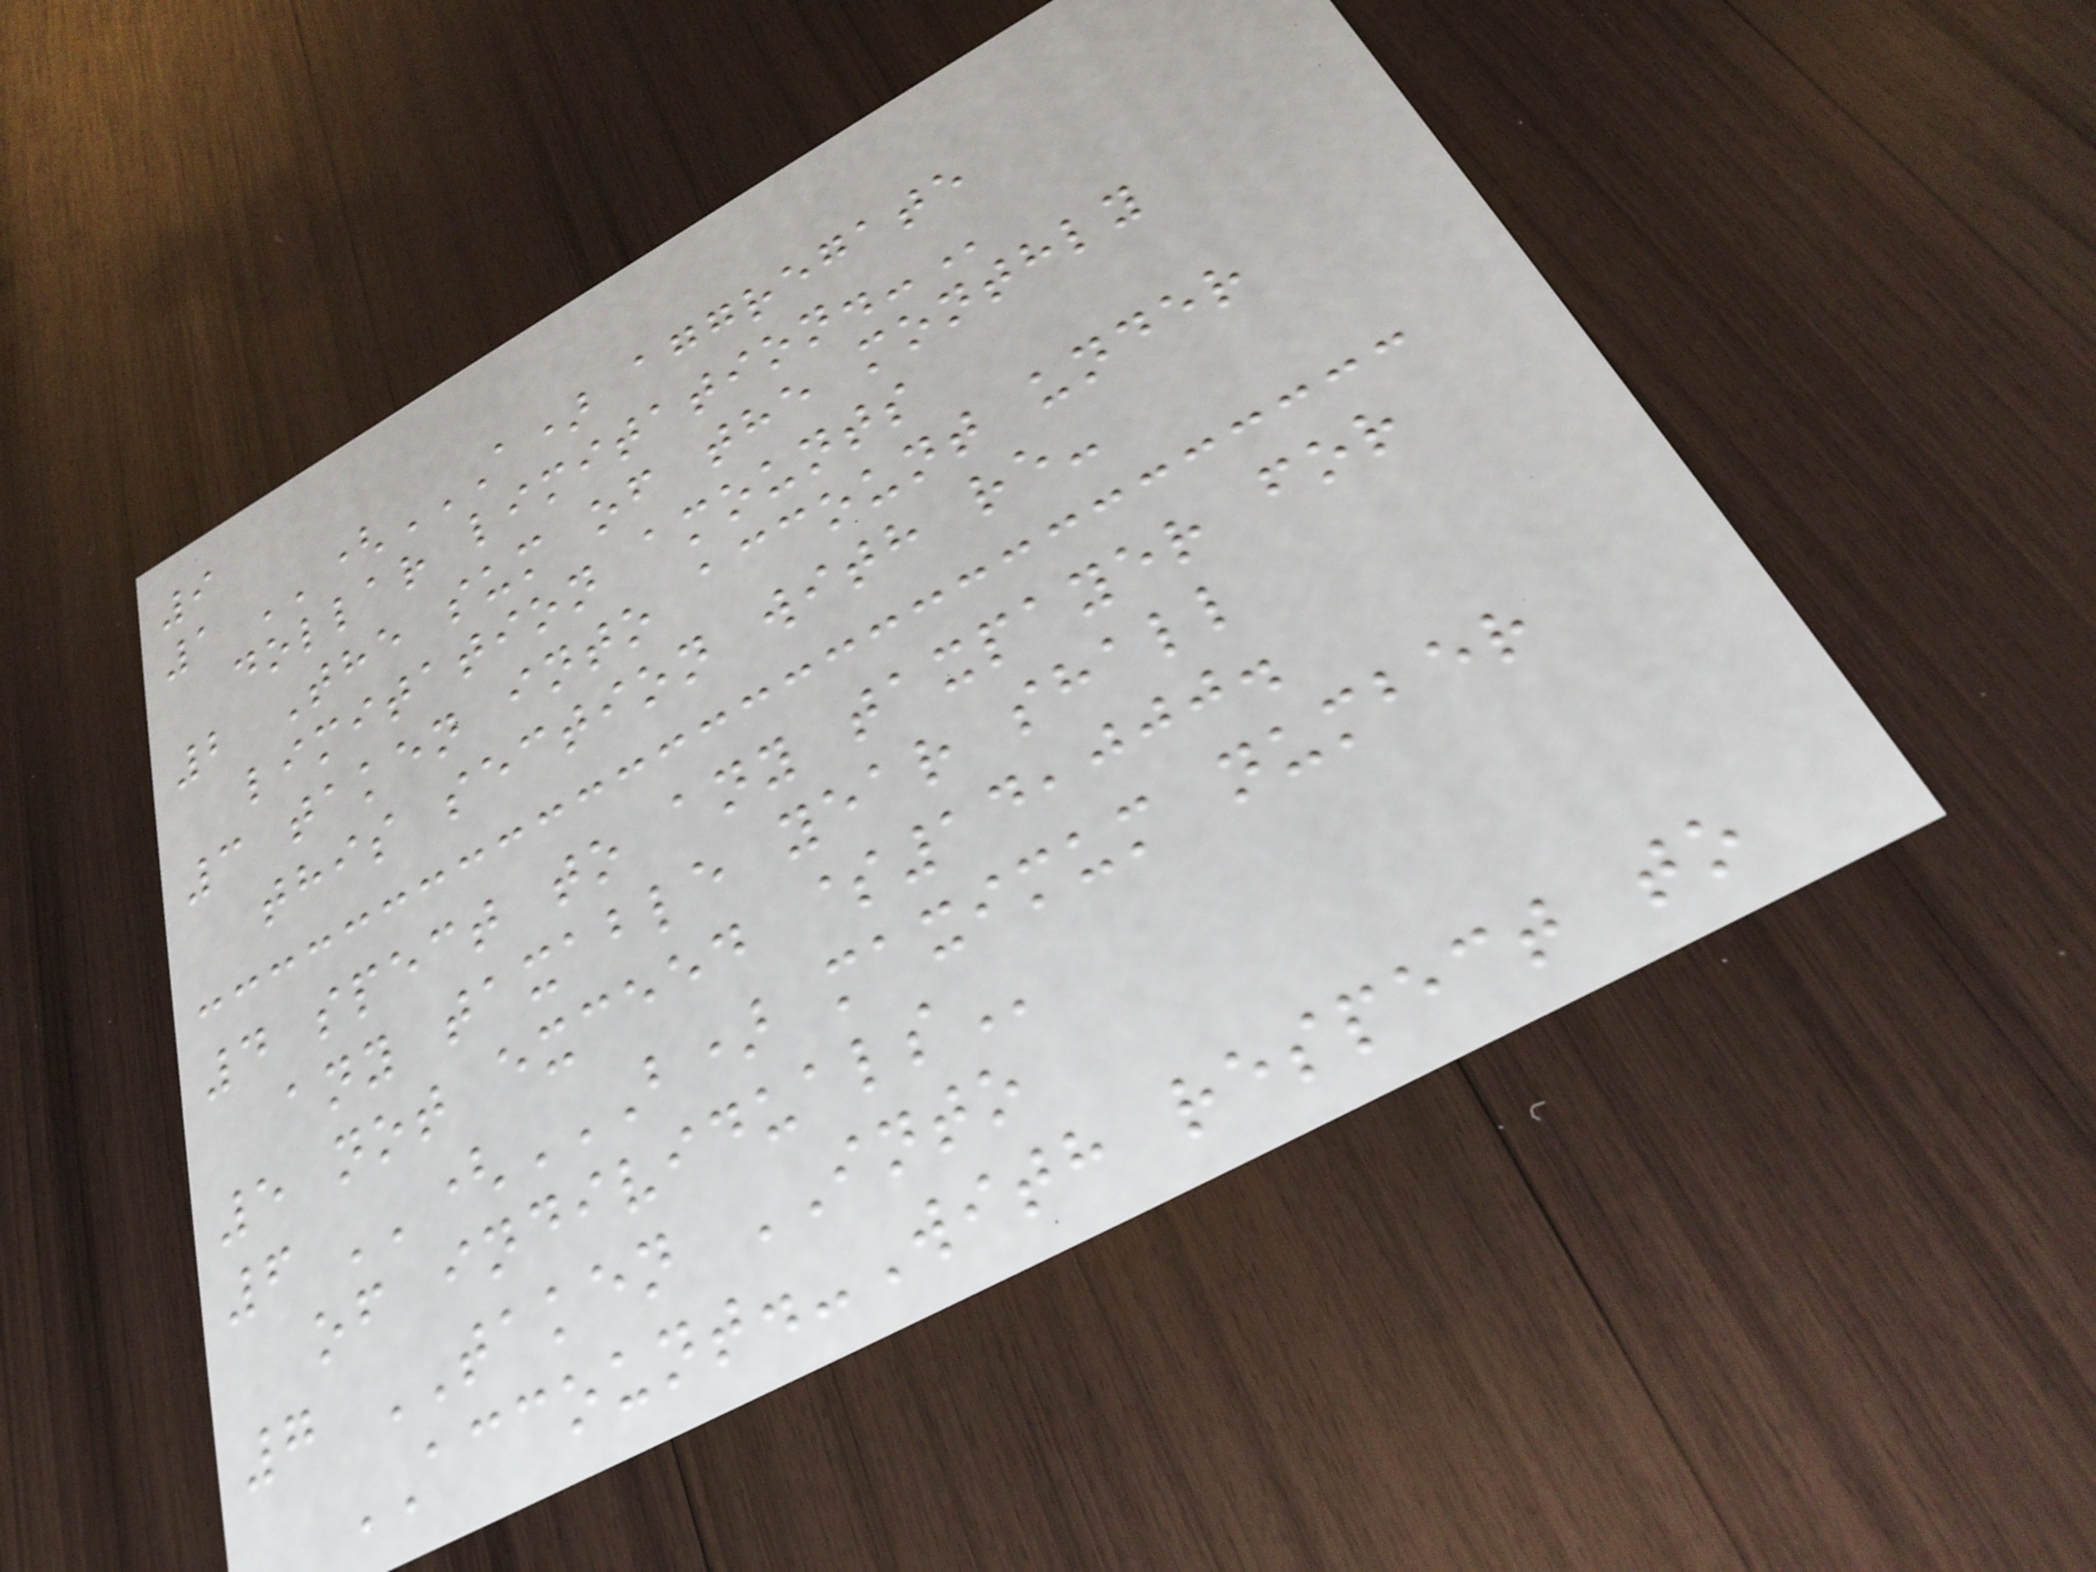9
1 ''(A) AGGREGATE
DOLLAR LIMITATION.-
2 The sum of the monthly
limitation amounts
3 taken into account under
this section with re-
4 spect to any taxpayer for
any taxable year shall
5 not exceed $14,000.
6 ''(B) MAXIMUM NUMBER
OF INDIVIDUALS
7 TAKEN INTO
ACCOUNT.-With respect to
